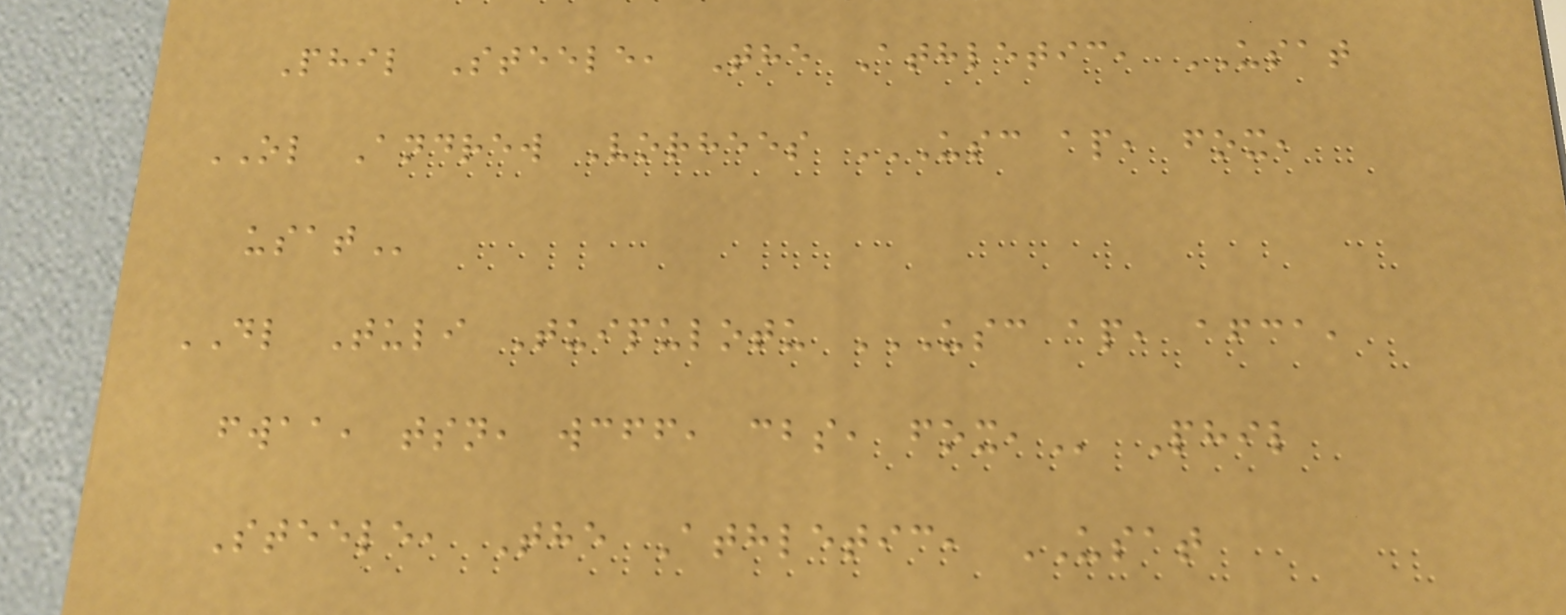Phil Steele, The Athletic, USAT
OL Andrew Vorhees USC AP, FOX,
USAT
DL Tuli Tuipulotu USC AP, AFCA,
FWAA, TSN, WCFF, CBS, FOX, Phil
Steele, The Athletic, USAT
